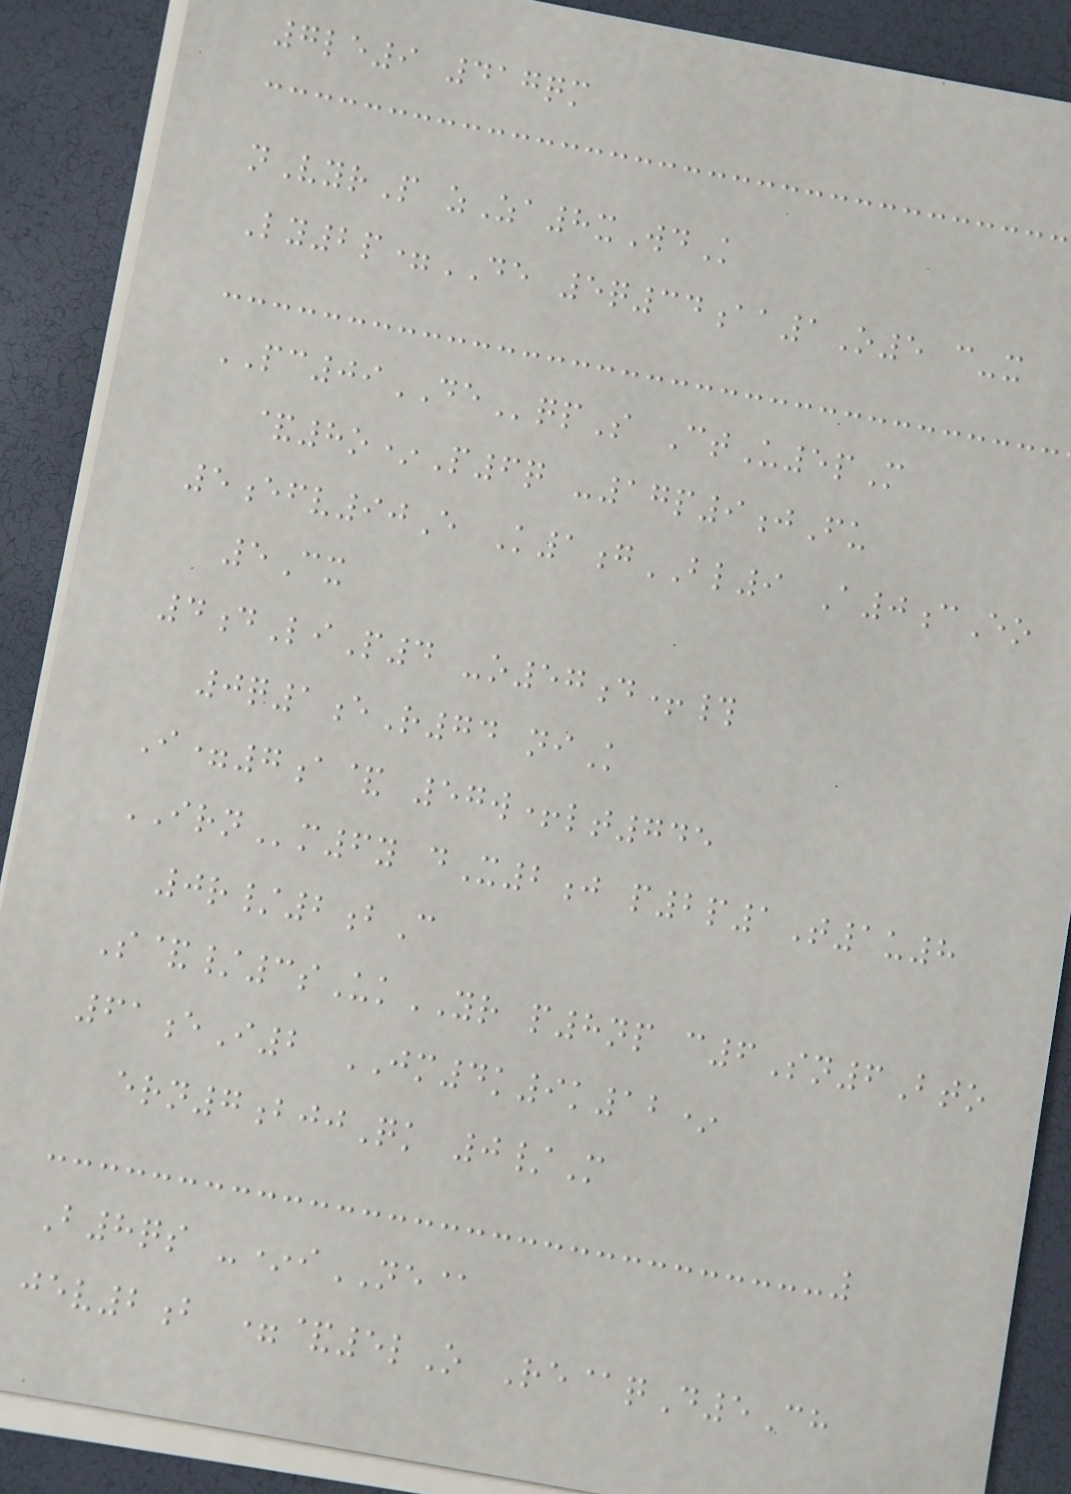7le9 417qm
nVyrP zZa8xWdK
Ly2p=DE 5q34aa1O5 c-x
PC09DEqpS CtU5pM
&8o*P6q -17p9jFu
5efv90E K1gBL9 A0cEo
5Cx
4dLiP4 -o57d+#
0q1eR74 niK
I=7a& 57w+lt745
IRNm6y dX2j p2p1T1u8
0r/2bC
S&/3sUkYR p8np c6Sn6Bto
61eI2 JM4k9k12*
ern7bjjQk 0/M
B8qs -*iNE@
jev2b =&5lO Re@qD5Ch
